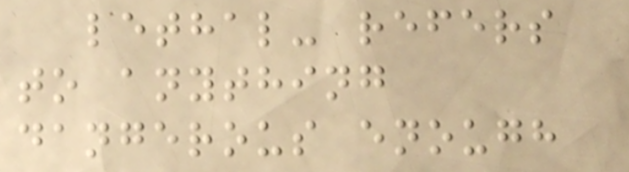lethal- refers
to anything
dangerous enough
